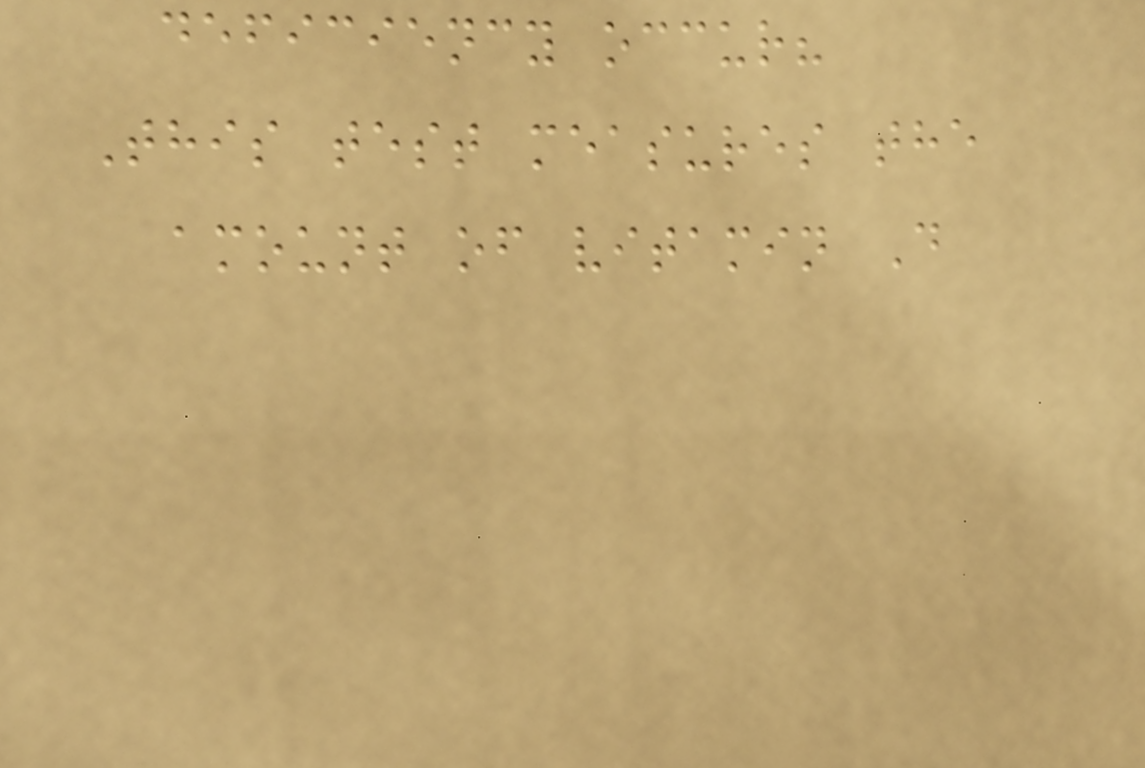deficiency occur?
This test measures the
amount of vitamin D
